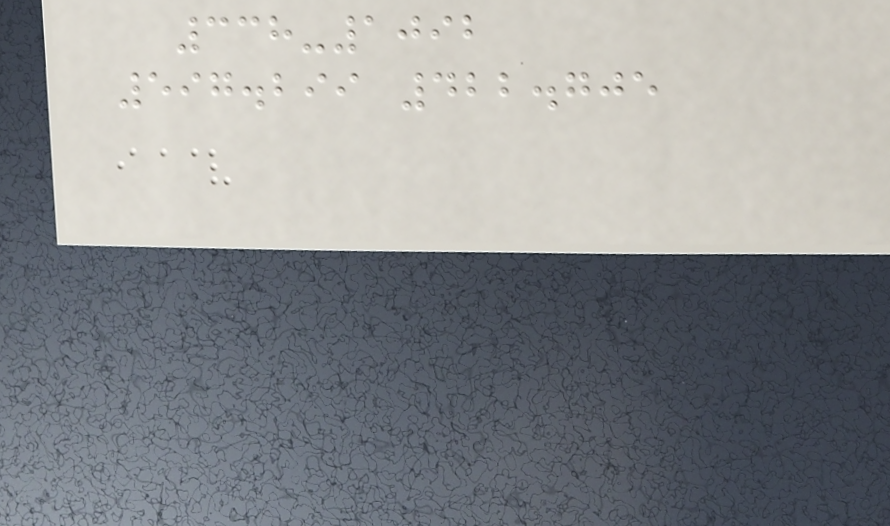338-1092
597.299 422.705
